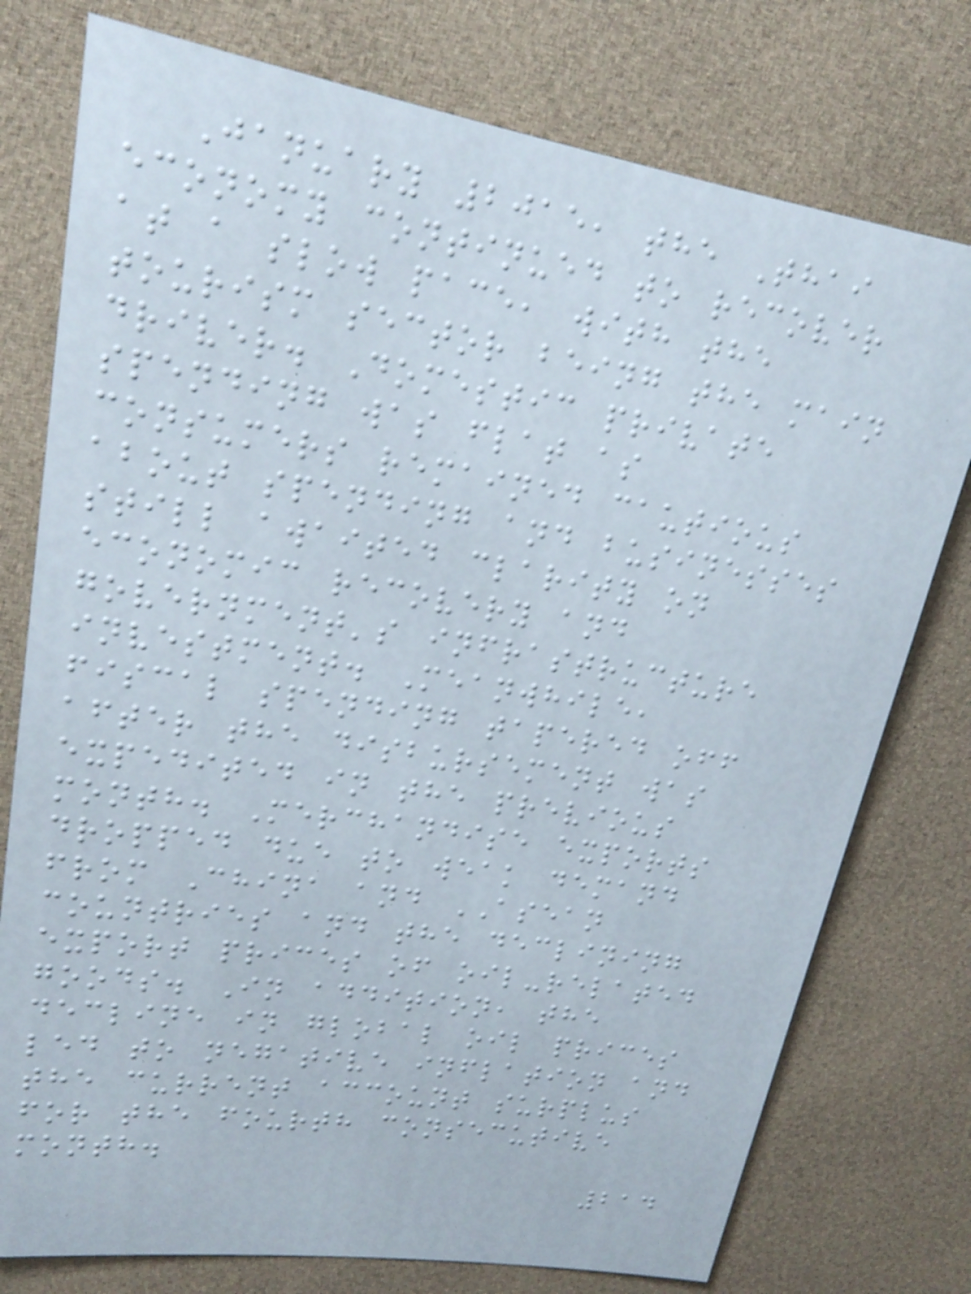January 2015, the Thai
economy continued to recover
at a slow pace, with the
tourism sector being the main
driver. Domestic private
spending was flat as
consumers remained cautious
about spending and businesses
still awaited clarity on
economic recovery and
government's infrastructure
investment. Meanwhile,
fiscal spending tapered off
after the disbursement was
expedited in the previous
month. Merchandise exports
dropped due to weak demand
from China and ASEAN
countries and the declining
export prices of oil-related
goods. In addition, the
decline in global oil prices
led to negative inflation and
the current account surplus
for the fourth consecutive
month.
214
